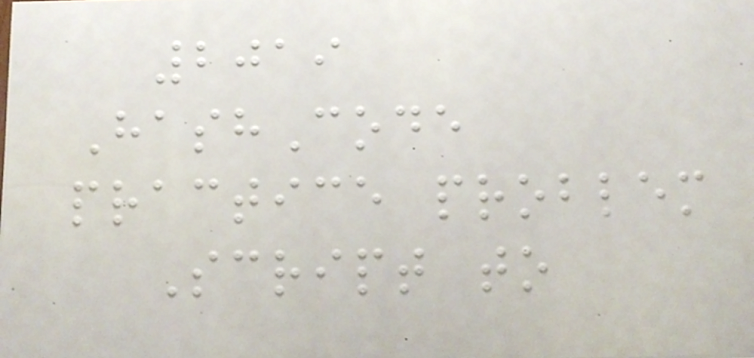2019
HashCode
practice problem
Script to
